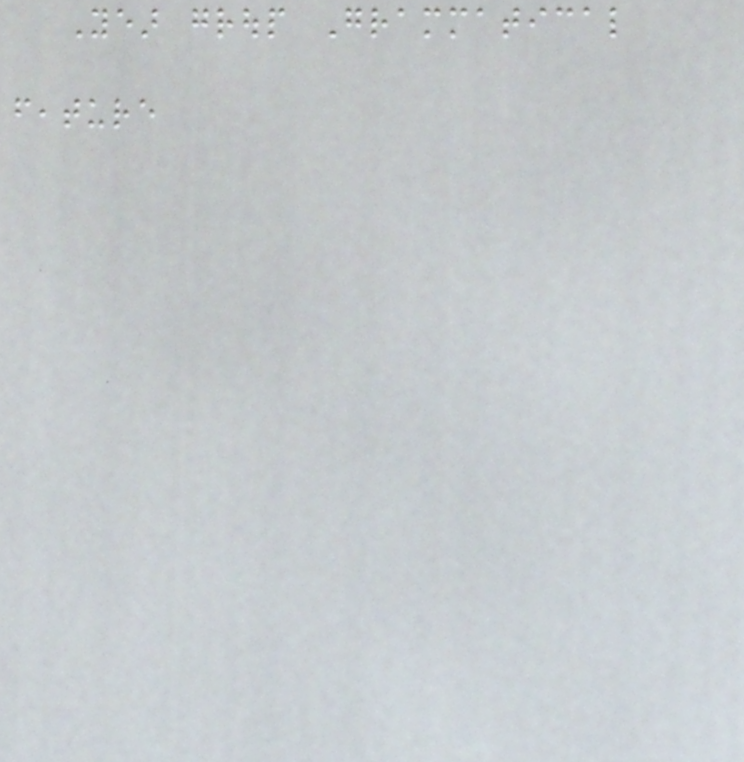Year group Grammatical
feature
